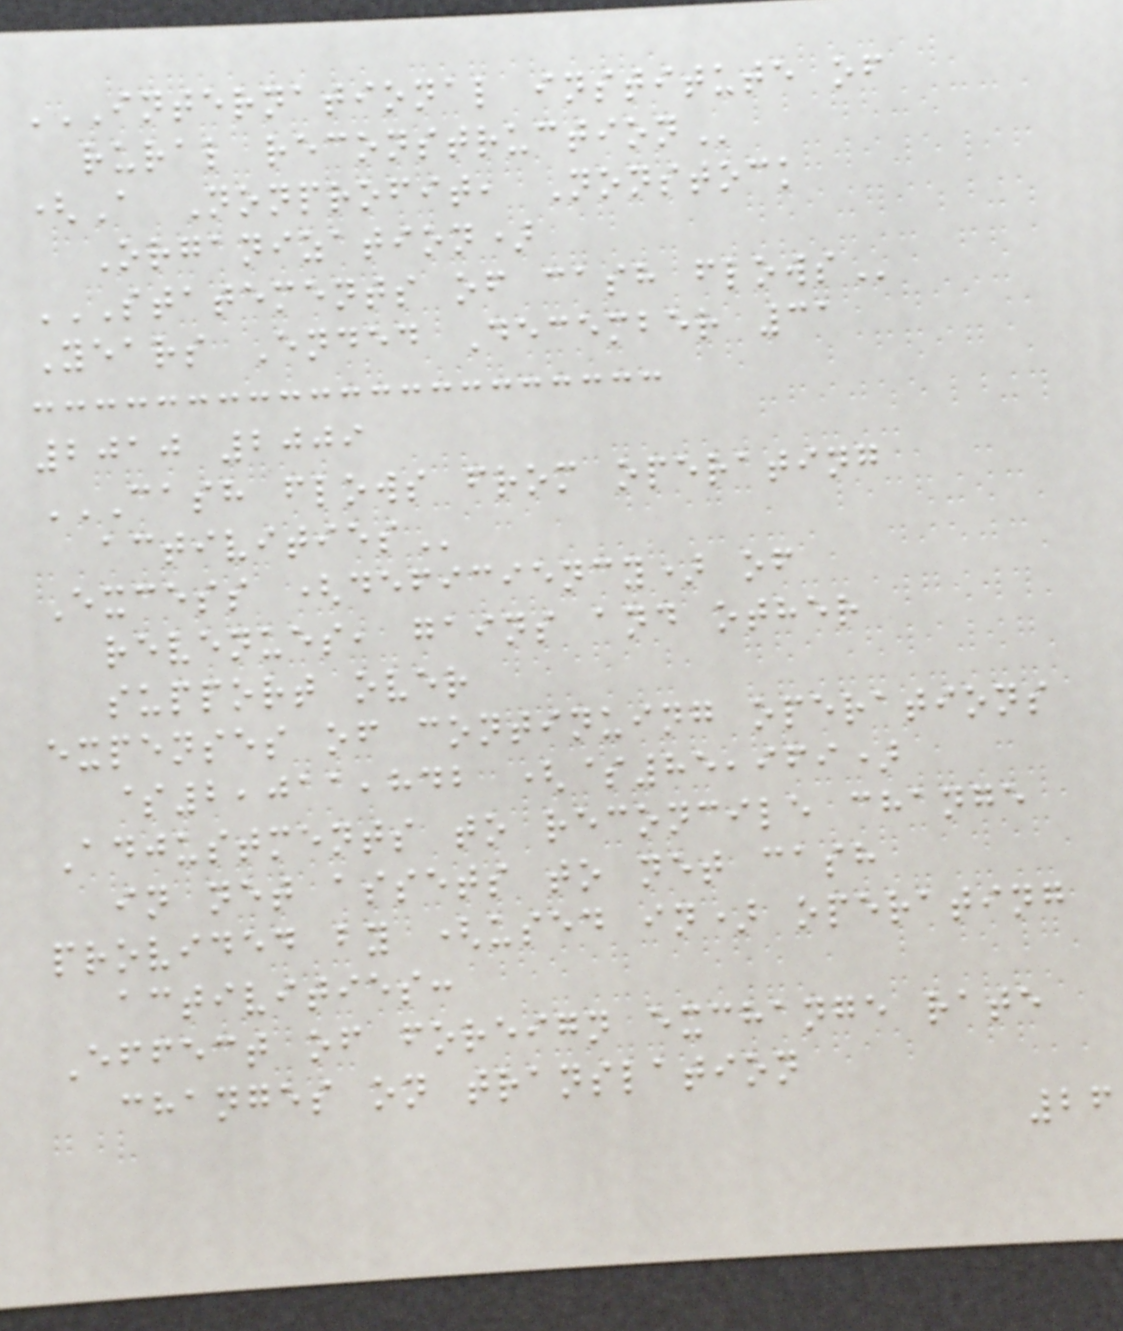INTERNATIONAL INSTITUTE OF
RURAL RECONSTRUCTION
(A Nonprofit, Nonstock
Organization)
STATEMENTS OF CASH FLOWS
Years Ended December 31
2010 2009
CASH FLOWS FROM OPERATING
ACTIVITIES
Excess (deficiency) of
revenues, gains and other
support over
expenses of continuing operations
$2,011,842 ($85,969)
Adjustments to reconcile change
in net assets to net cash
provided by (used in) operating
activities:
Effect of foreign exchange rate
changes on translation
26
